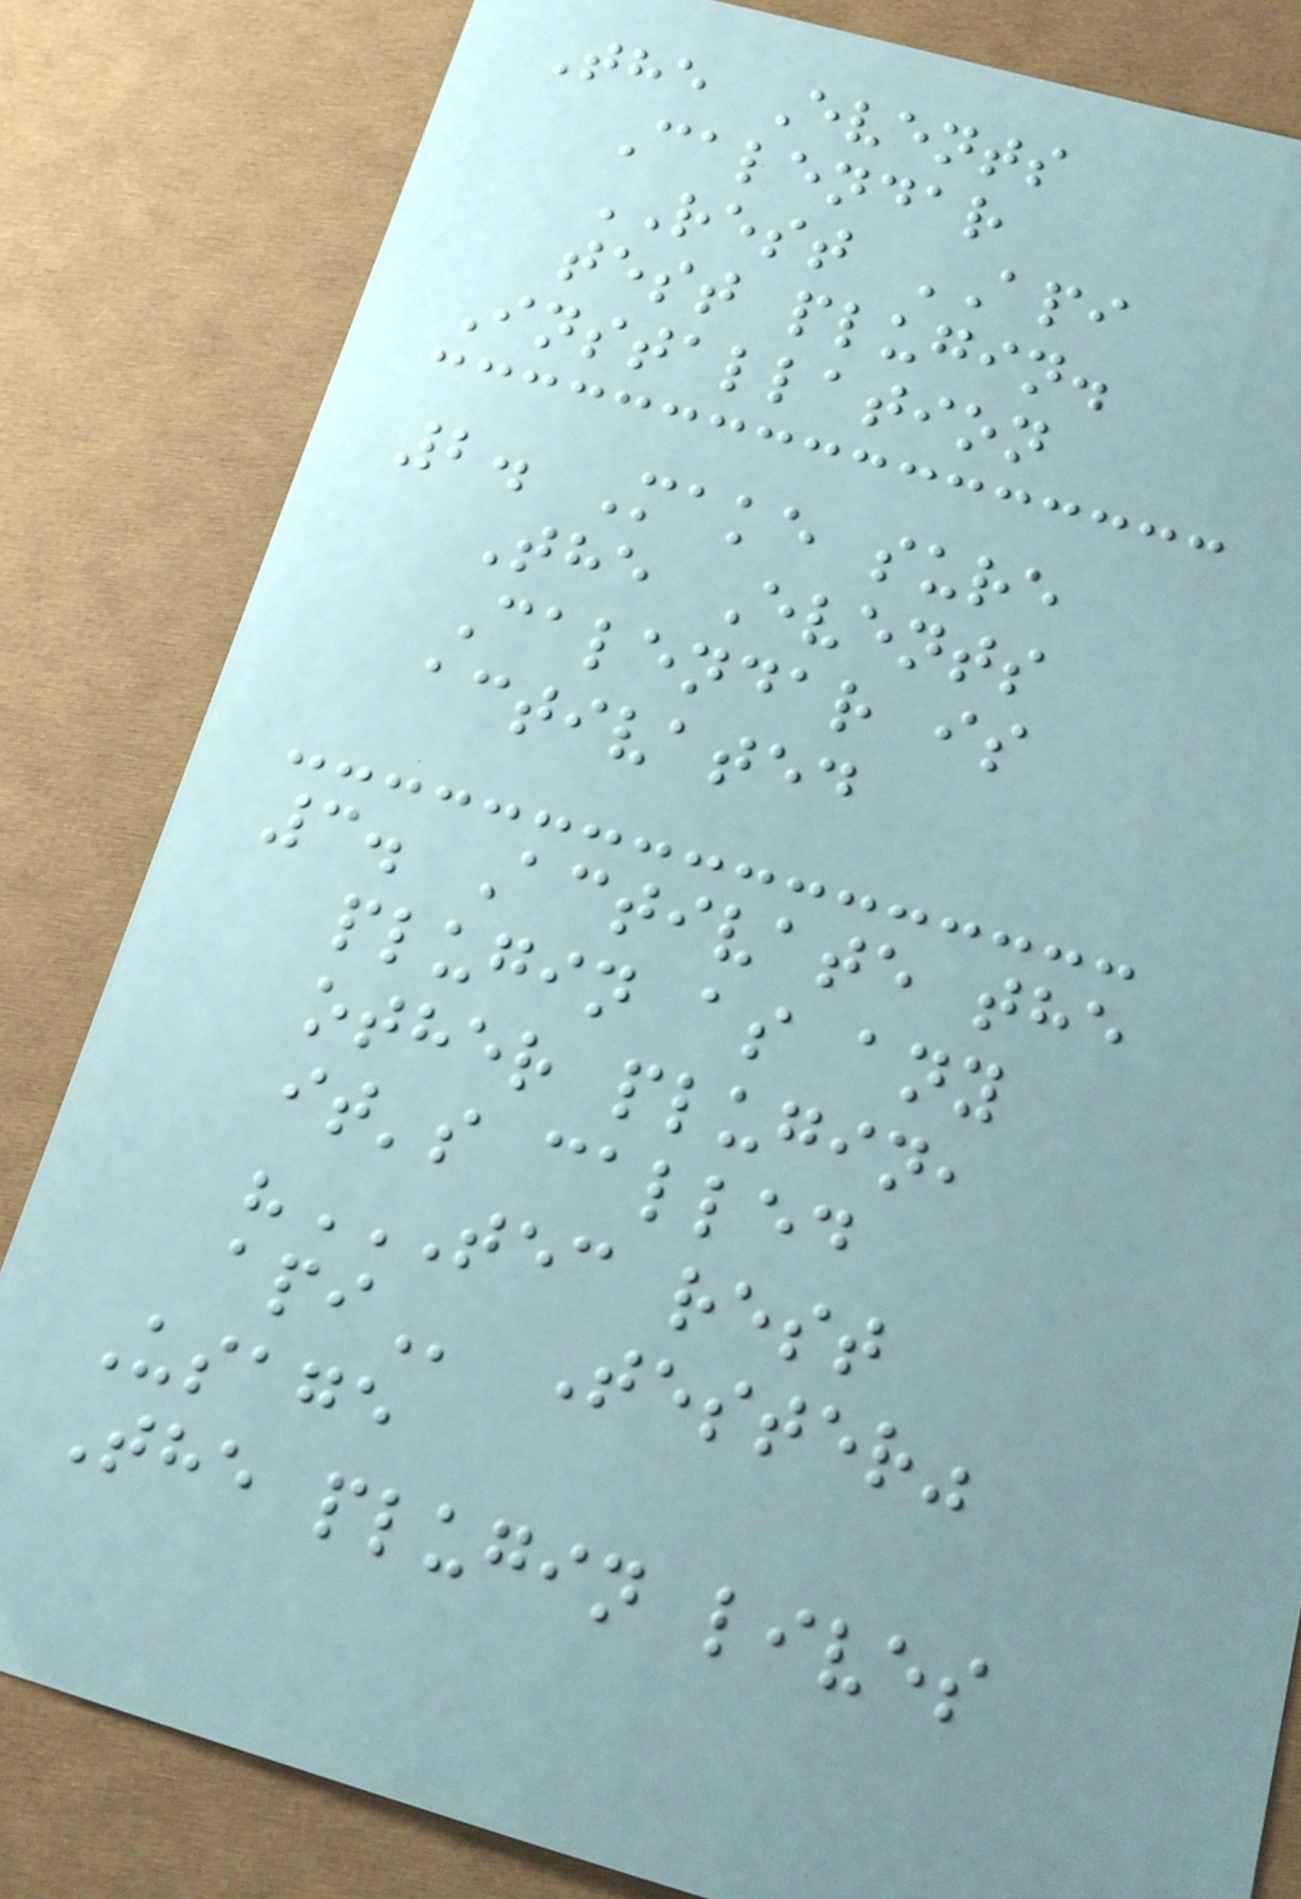The Events
Calendar
REST API
test plugin.
Installation
2. Make sure
The Events
Calendar is
activated
3. Activate the
plugin as any
other plugin,
it's called
"TEC REST
API Tester"
Usage
The plugin lives
